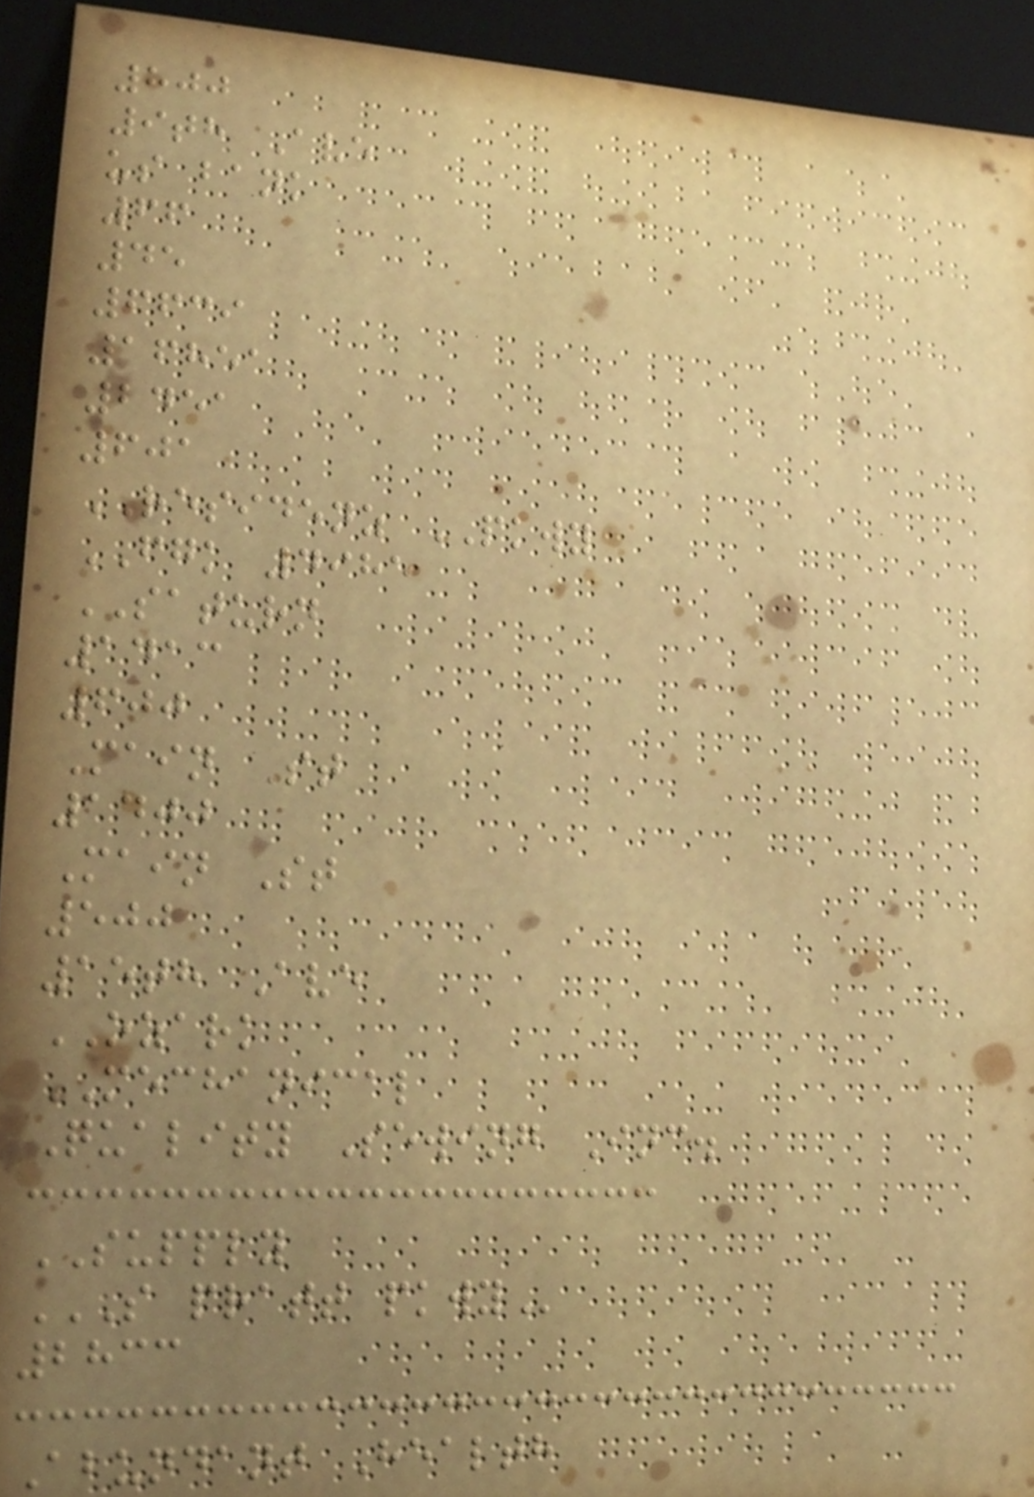800
9th Ave
us bank
66
45
6639
16851
2451
601
RESIDENZ PKWY
FGK 4985
SATURN
1413
600
Main St
1400
Main St
500
15th Ave
OZARK
MECHANICAL
Quality Sewing Inc.
SUPPLY
S PRATT PKWY
2833
Abundant Health
